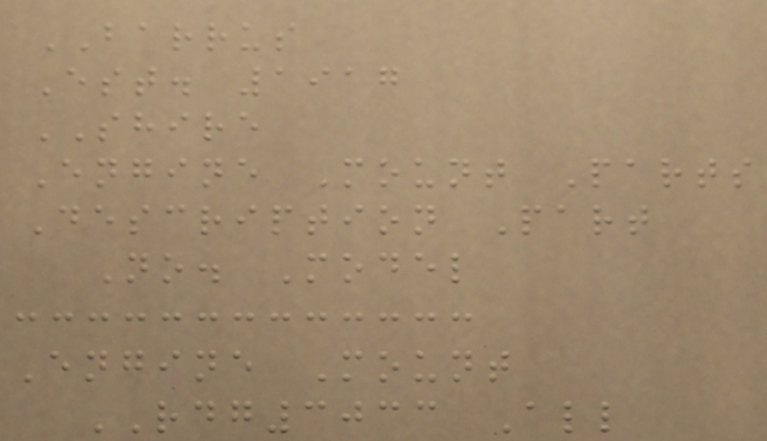BARRUS
Est. 1917
SHIRE
Engine Mount Parts
Description Part
No. Model
Engine Mount
RDG3033 All
